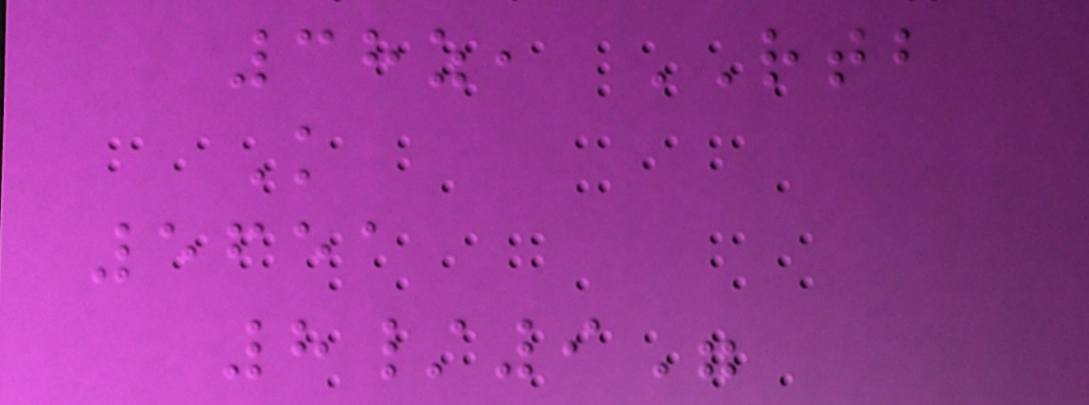38z, RTB
K
5651
8/9"
